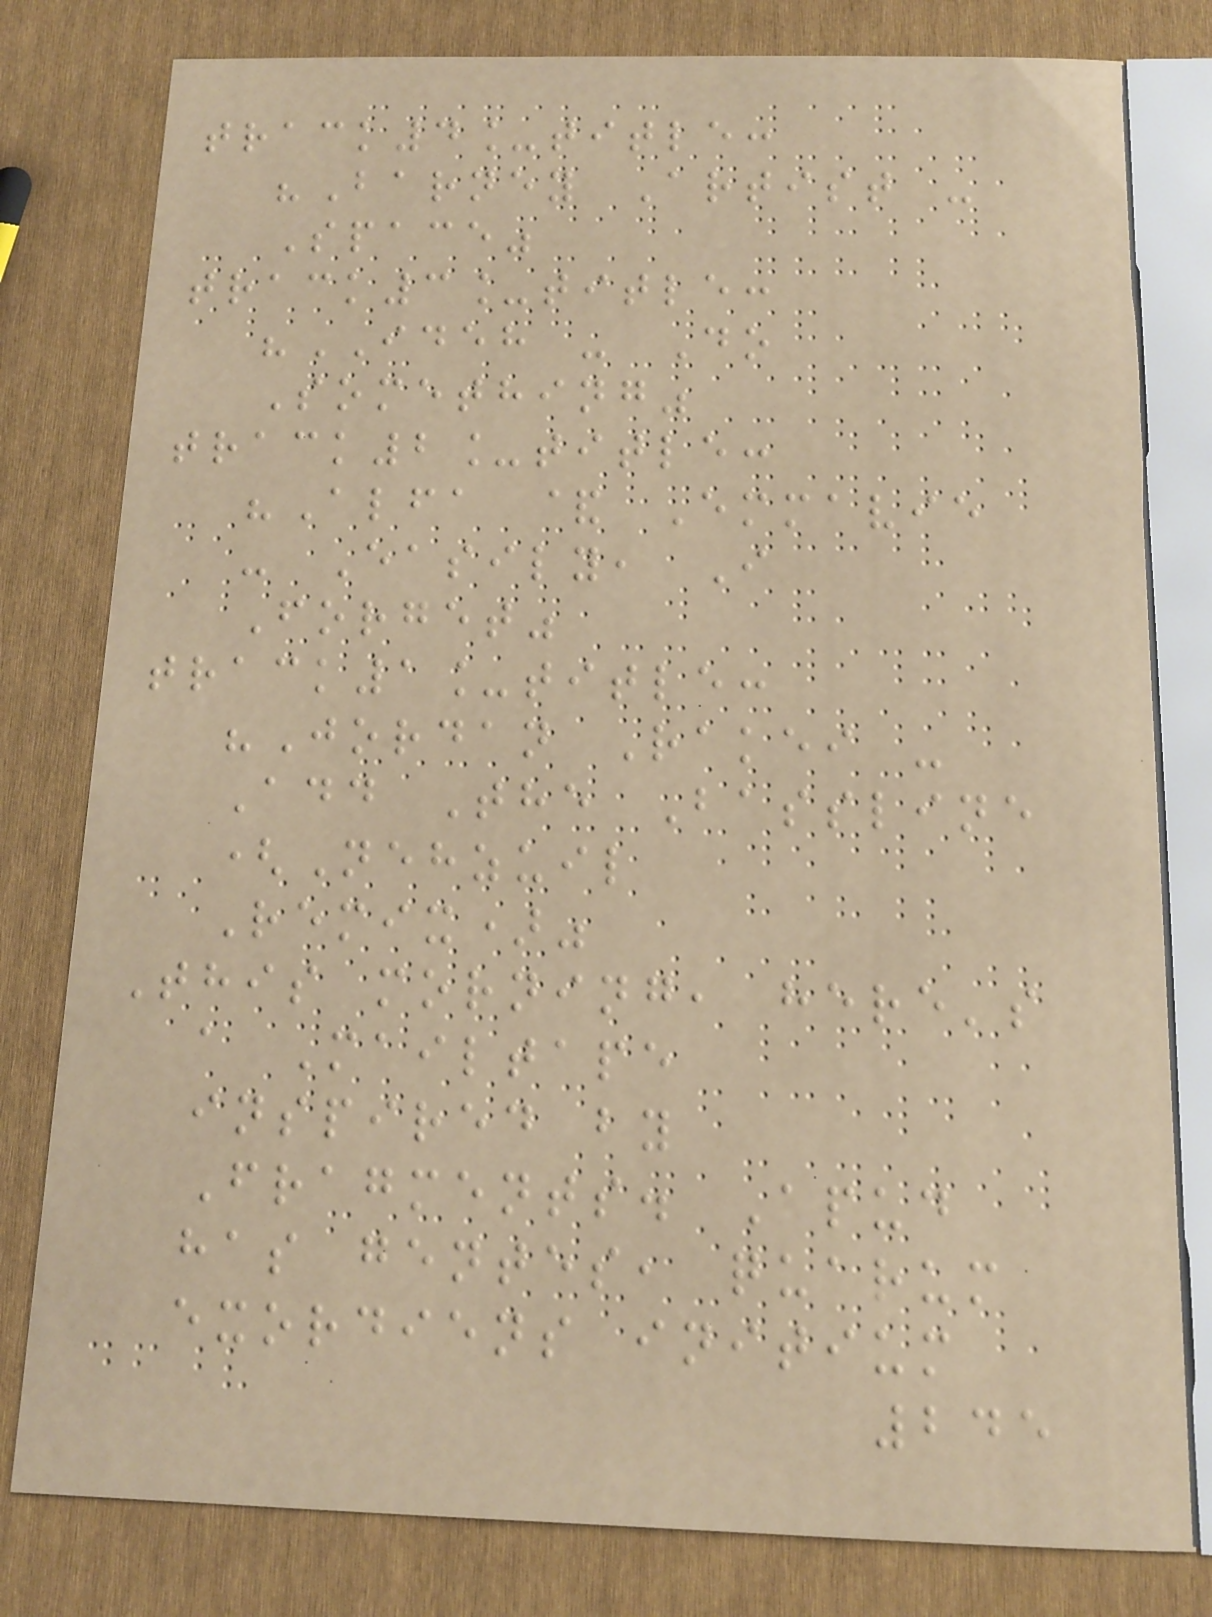track4_title:
"Barney Artist -
Space"
track3_title:
"IDEH - Do
Something"
track2_title:
"Alfa & Emmavie
- Easily, I
Forget"
track1_title:
"Jordan Rakei -
Add The Bassline
(Nehzuil
Remix)"
This morning, here's
a Mailtape
inspired by
Fragments. Apud
has gentes, quarum
exordiens initium
245
